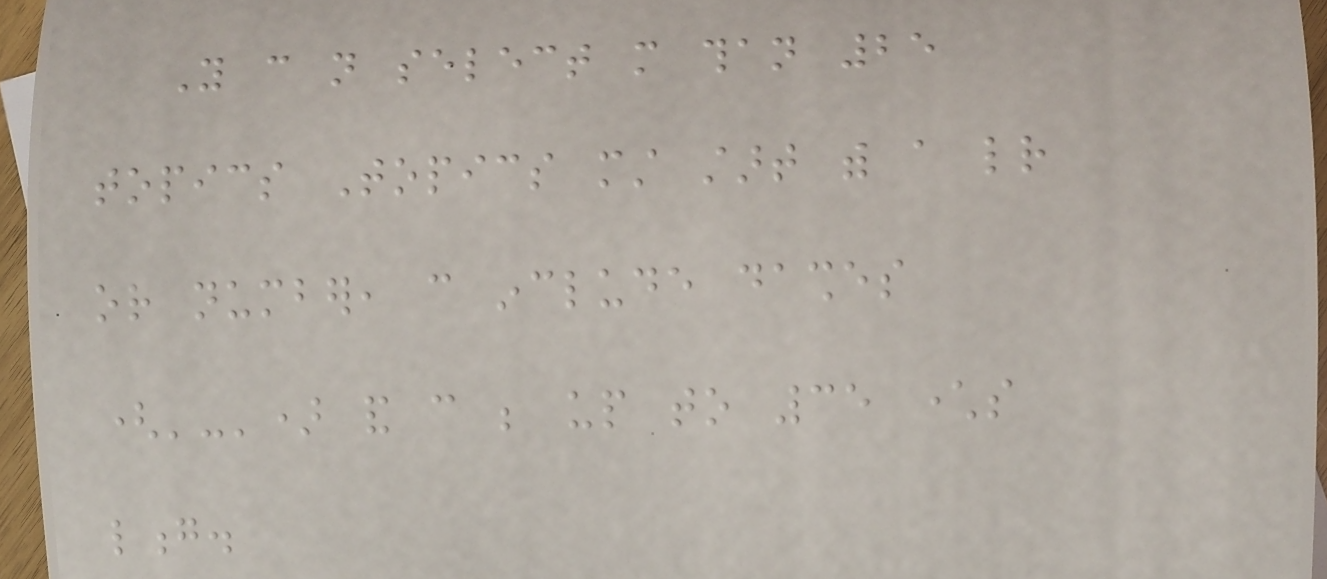You can not select more than 25
topics Topics must start with a letter
or number, can include dashes
('-') and can be up to 35 characters
long.
